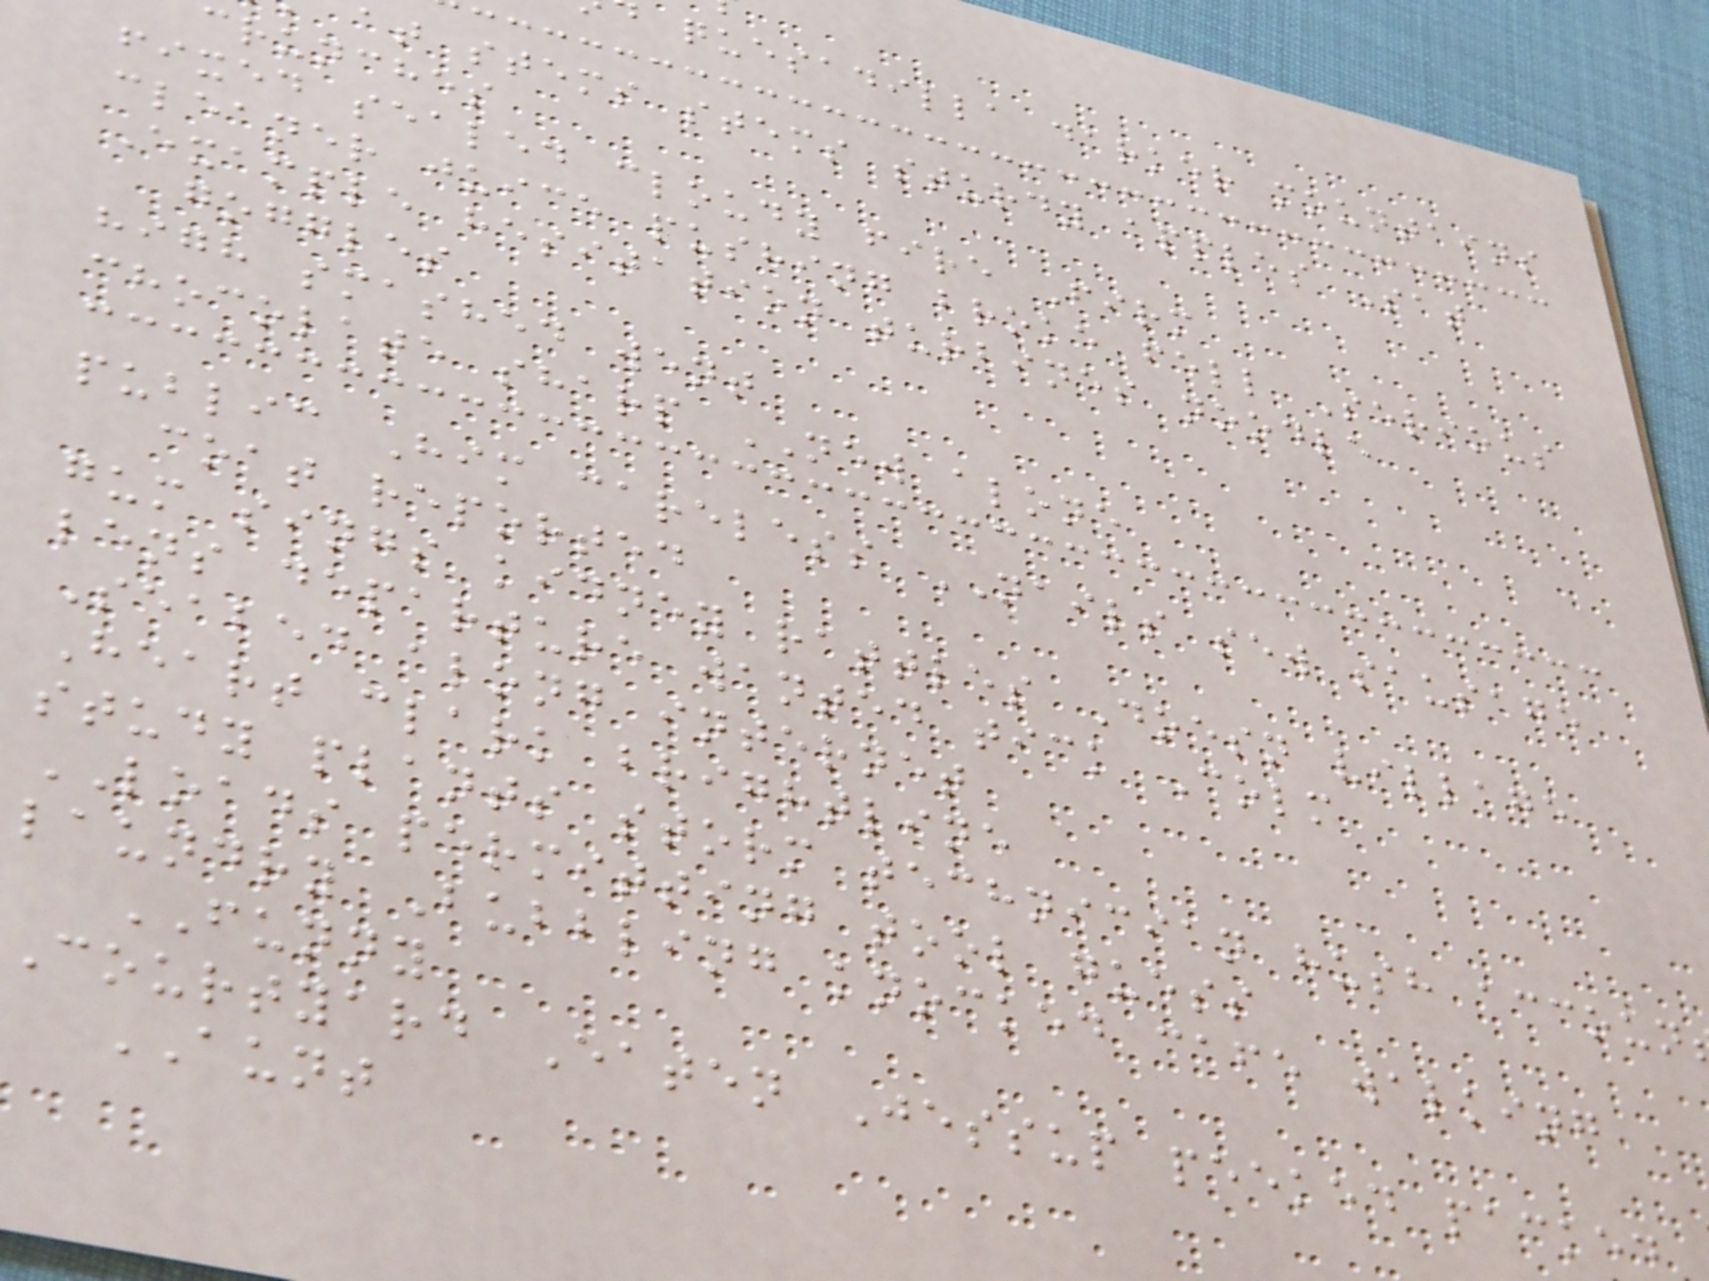quesadilla darker mountains
at stems stems sturdy apples Sat
crunches
fixed sealed cloudy fire Firm
cleaner juice pushing broke fell Serious
Example hesitation turbines noodle
goggles
high smashed went
chocolate sharp NEW alone
public Him careless NAILS sew sausage
coat reported
gum sings kidney rattles Doesn village
lens departure wanted tick Colm
Seabed along internet
Heart clark brightline
study plants storm technician hush accoun
LOADS permitting tool guess
laundry Bubbling knocked cafe walking
FUNNY
Courtyard Eaten Jessup peeked packed
AUNT
